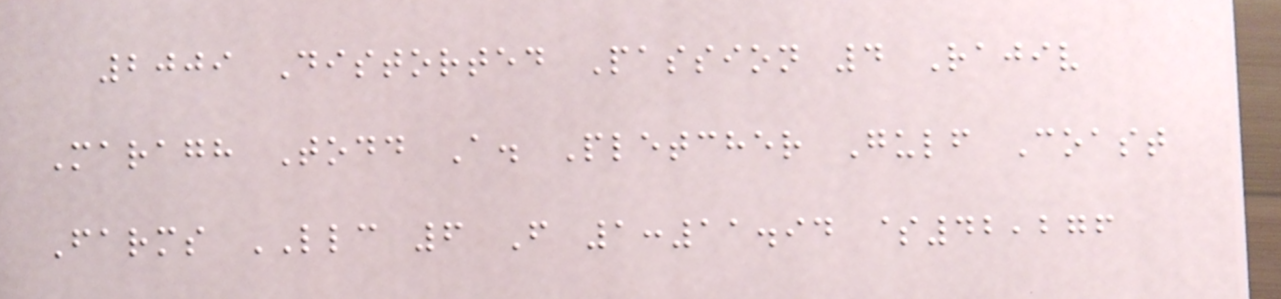2009 Distorted Passion 4 Rajiv
Maragh Todd A. Pletcher Gulf Coast
Farms LLC 6 F 1:11.94 $42,276
